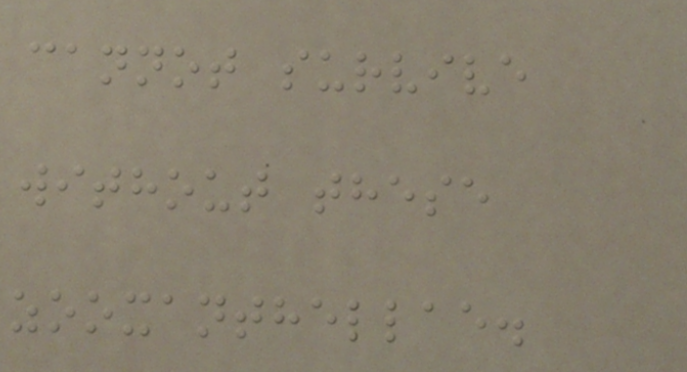cannot survive
without these
zooxanthellae.
